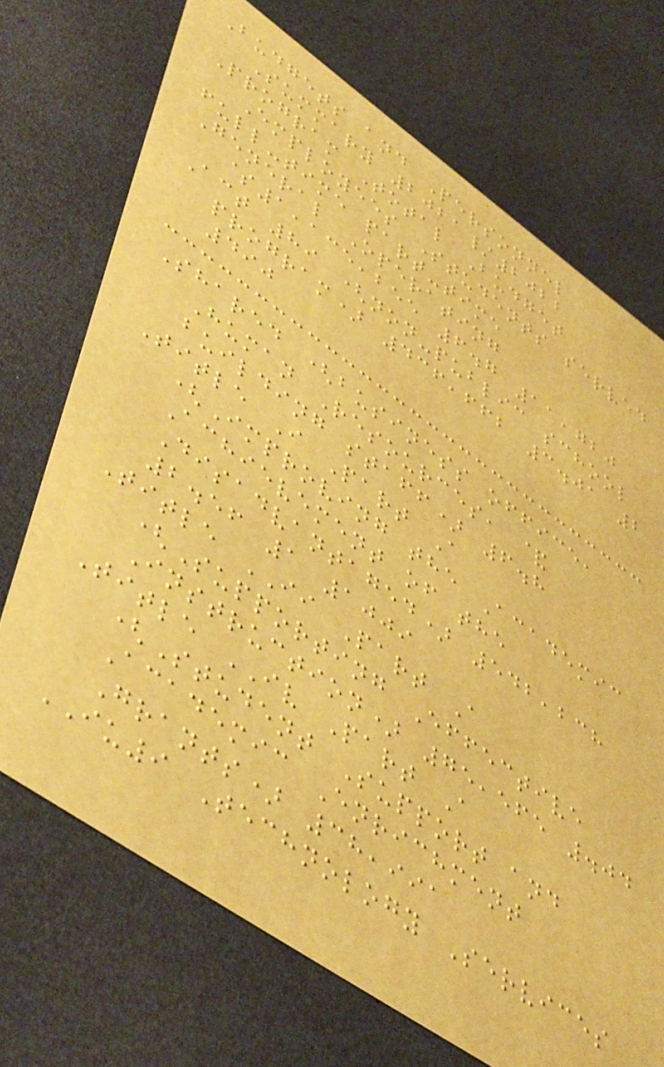Budgets and Personnel
Summary 2021/2022
Program Total Budget
Employees Students served
full-time part-time
General Operating
$1,135,255 6.7 11,720
Act 89 (non-public school
program) 436,662 3.01 2
490
Shared (business office,
Human Resources, &
building staff) 6.8
Title I Part A
(Improving the Academic
Achievement of the
Disadvantaged) 542,238
2.56 1 1009
Title II Part A
(Supporting Effective
Instruction) 75,565 .04
Title IV Part A
(Student Support and
Academic Enrichment
Grants) 38,991
IU9 Technology Services
